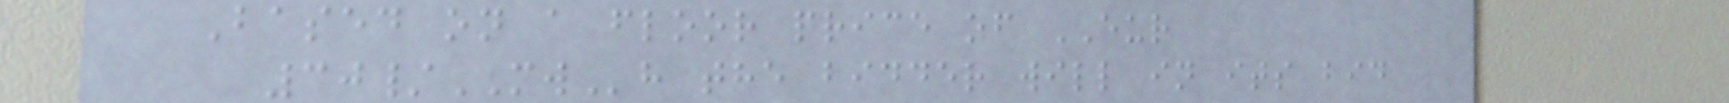Based on a floor price of EUR
30/MWh the bidder will in its bid
